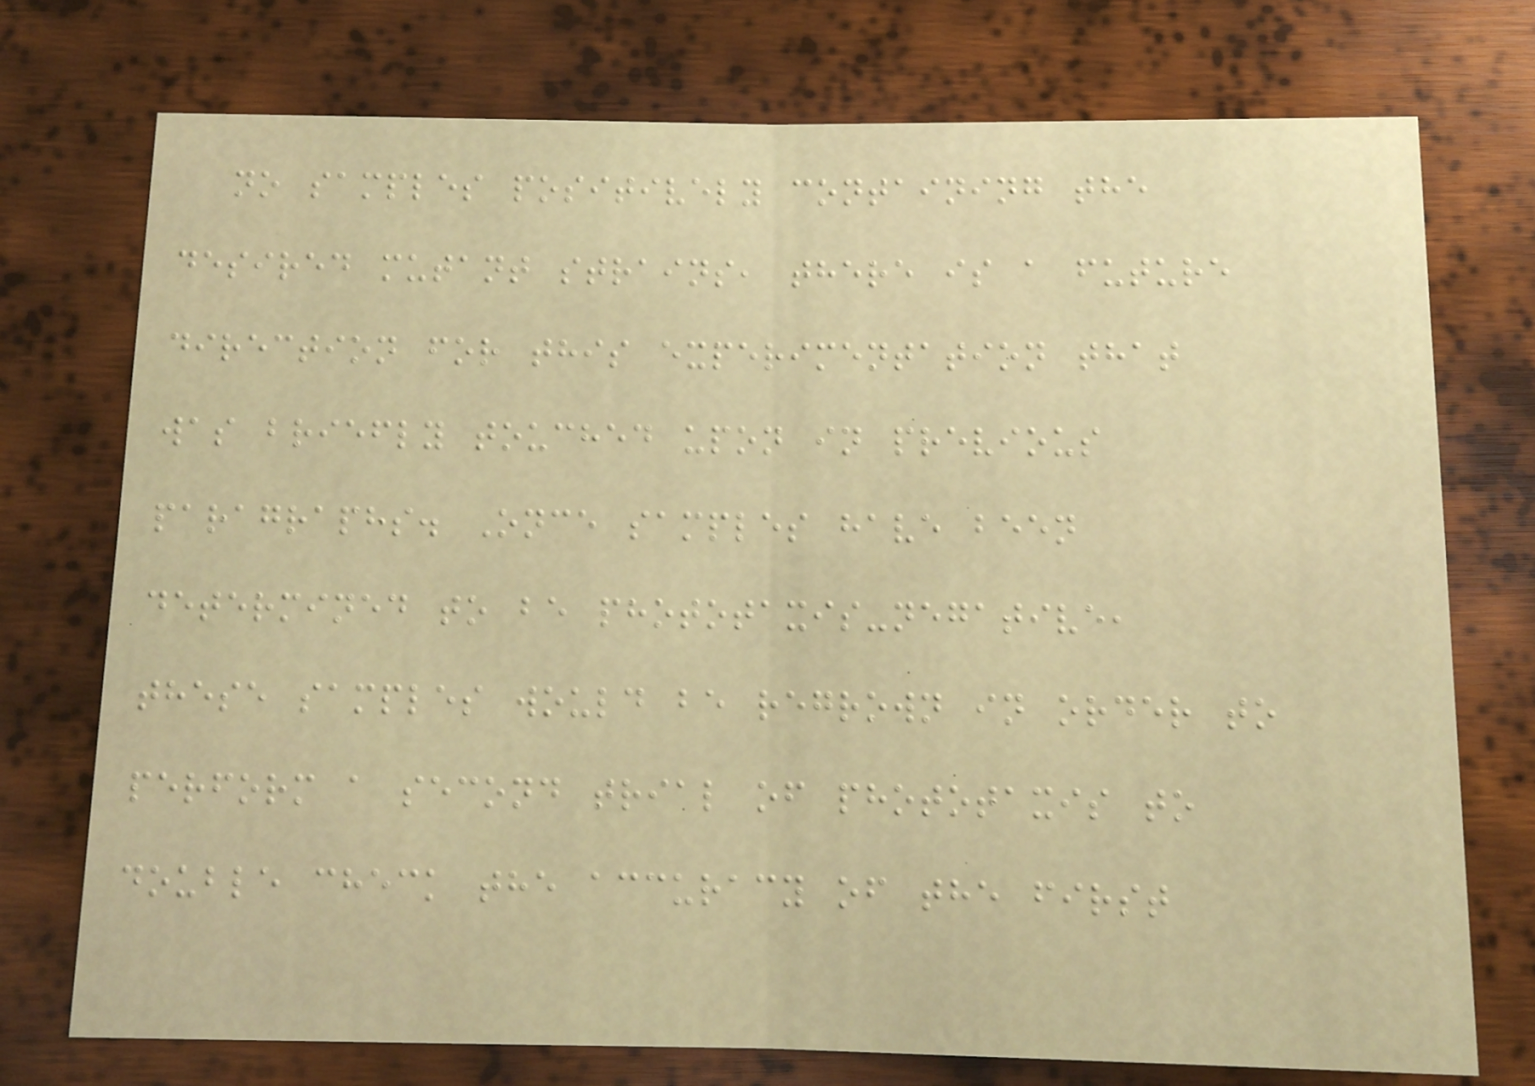no samples positively containing the
desired mutant strains, there is a future
direction for this experimentation that
was briefly touched upon in previous
paragraphs. Once samples have been
determined to be phototaxis-negative,
these samples would be regrown in order to
perform a second trial of phototaxis to
double check the accuracy of the first
